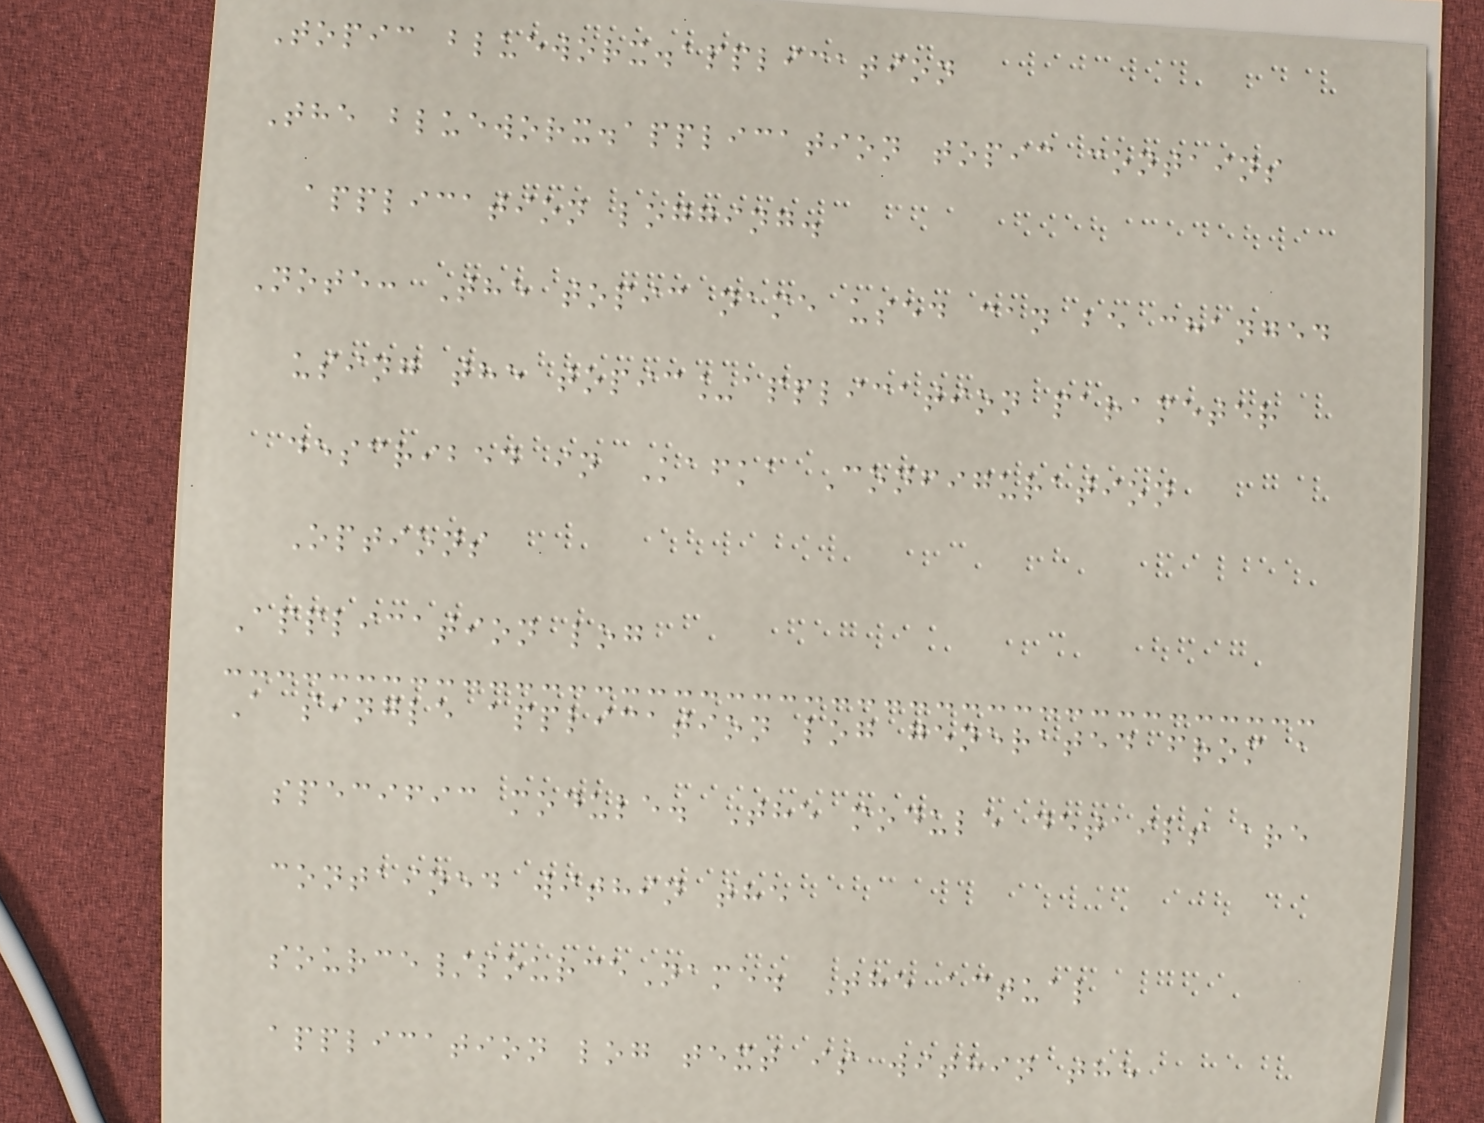Topic blueworx.application
The blueworx.application topic contains
application logging.
Note: The topic name used can be changed
using the topic_application parameter
described in Kafka Configuration
Options
Application log
A single application log generated from a
specific module. The module details are
contained within the
source/sourceName. The actual
application log text is within the
